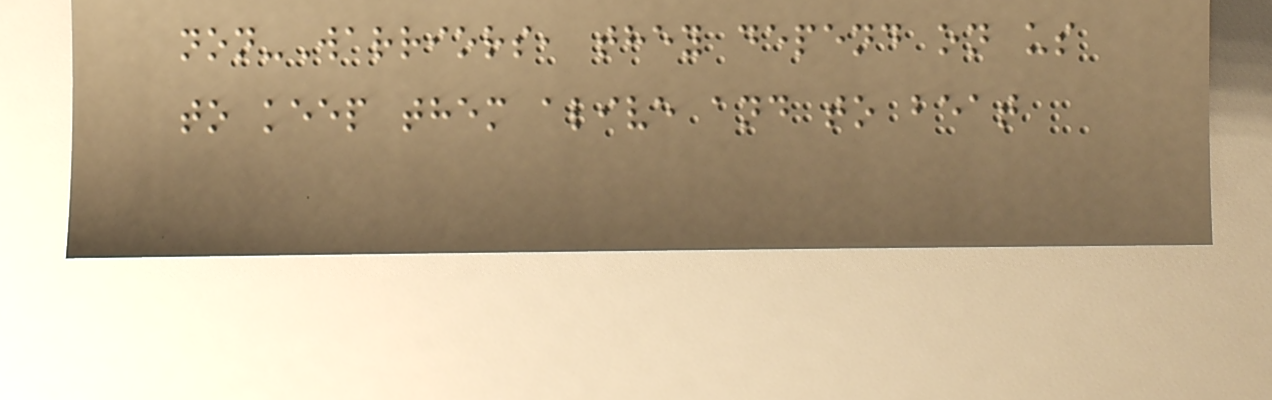non-Warriors, they depend on us
to keep them alive and to beat
